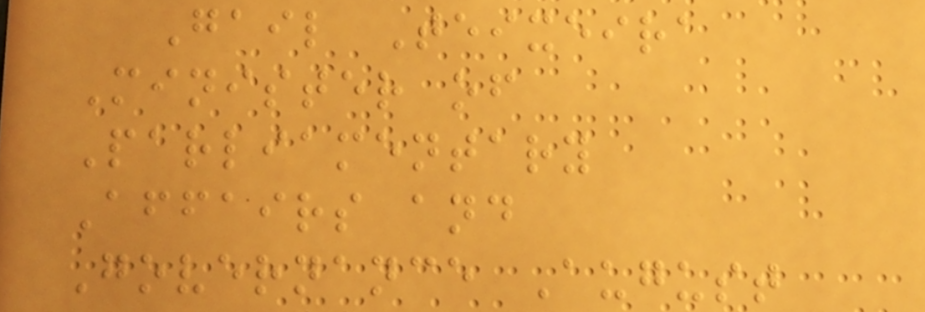Gail Teixeira
Minister of
Parliamentary
Affairs and
Governance August
